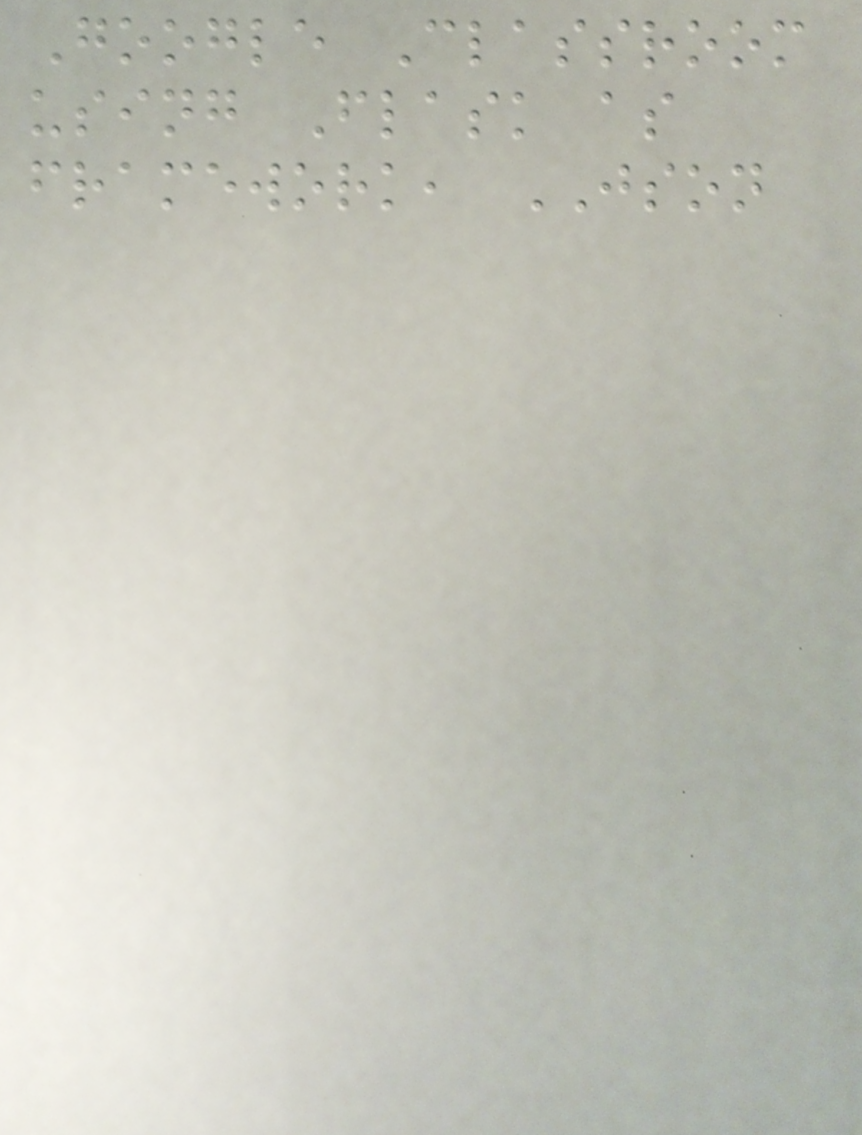Google Classroom
using Flask as
framework, JSON
